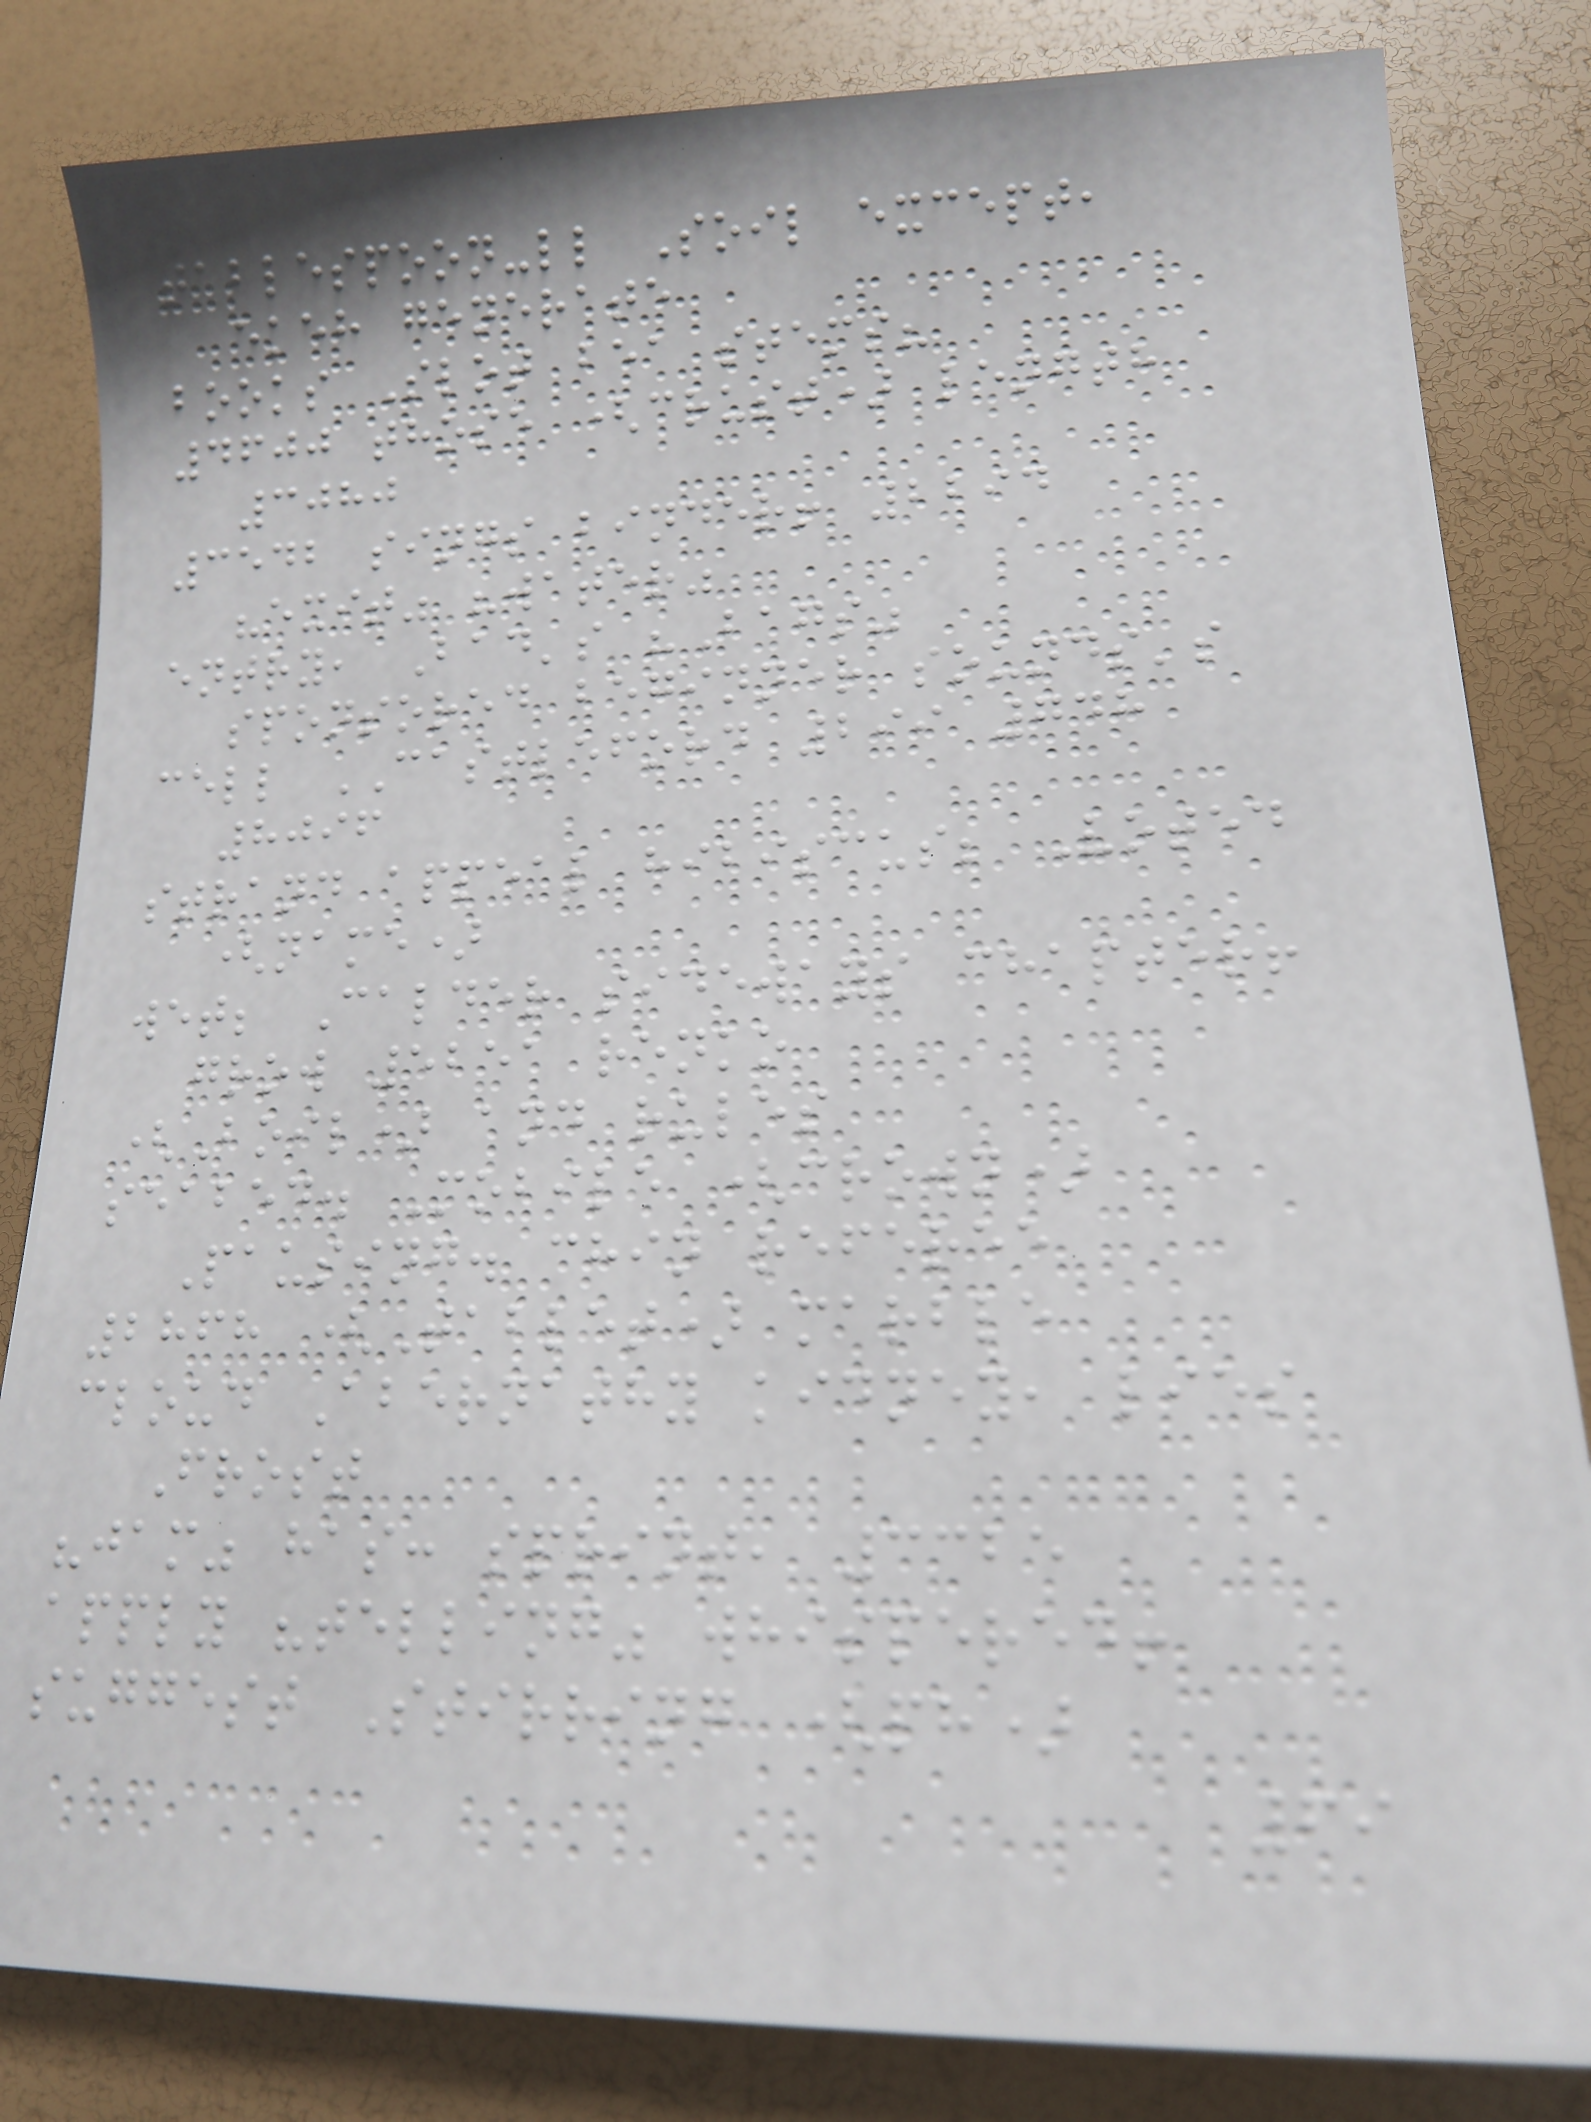tablespoon-ll Soil except,
ekeh generate
books Slot bea stems?
4600 those (crust) length
3080
3542 sings binder! 2294
"exit" "water"
entry, Bad's "Bags"
sponsored beginner sounds's
cell CASTLEFORD 299 748
8096
strand appeal hibiscus; Voted
(name)
wet; Calder sideways chapter!
grow 5251 renko
(Boil) and rules
seabed. Mobile (crown)
Pausing. chin referee
2868 (Tablet) marble
cloud Abernathy kidney, lies
Frost
"jam" has: sprint, 3325
apply "telling" whispered!
suggest Stirring (ph)
69
